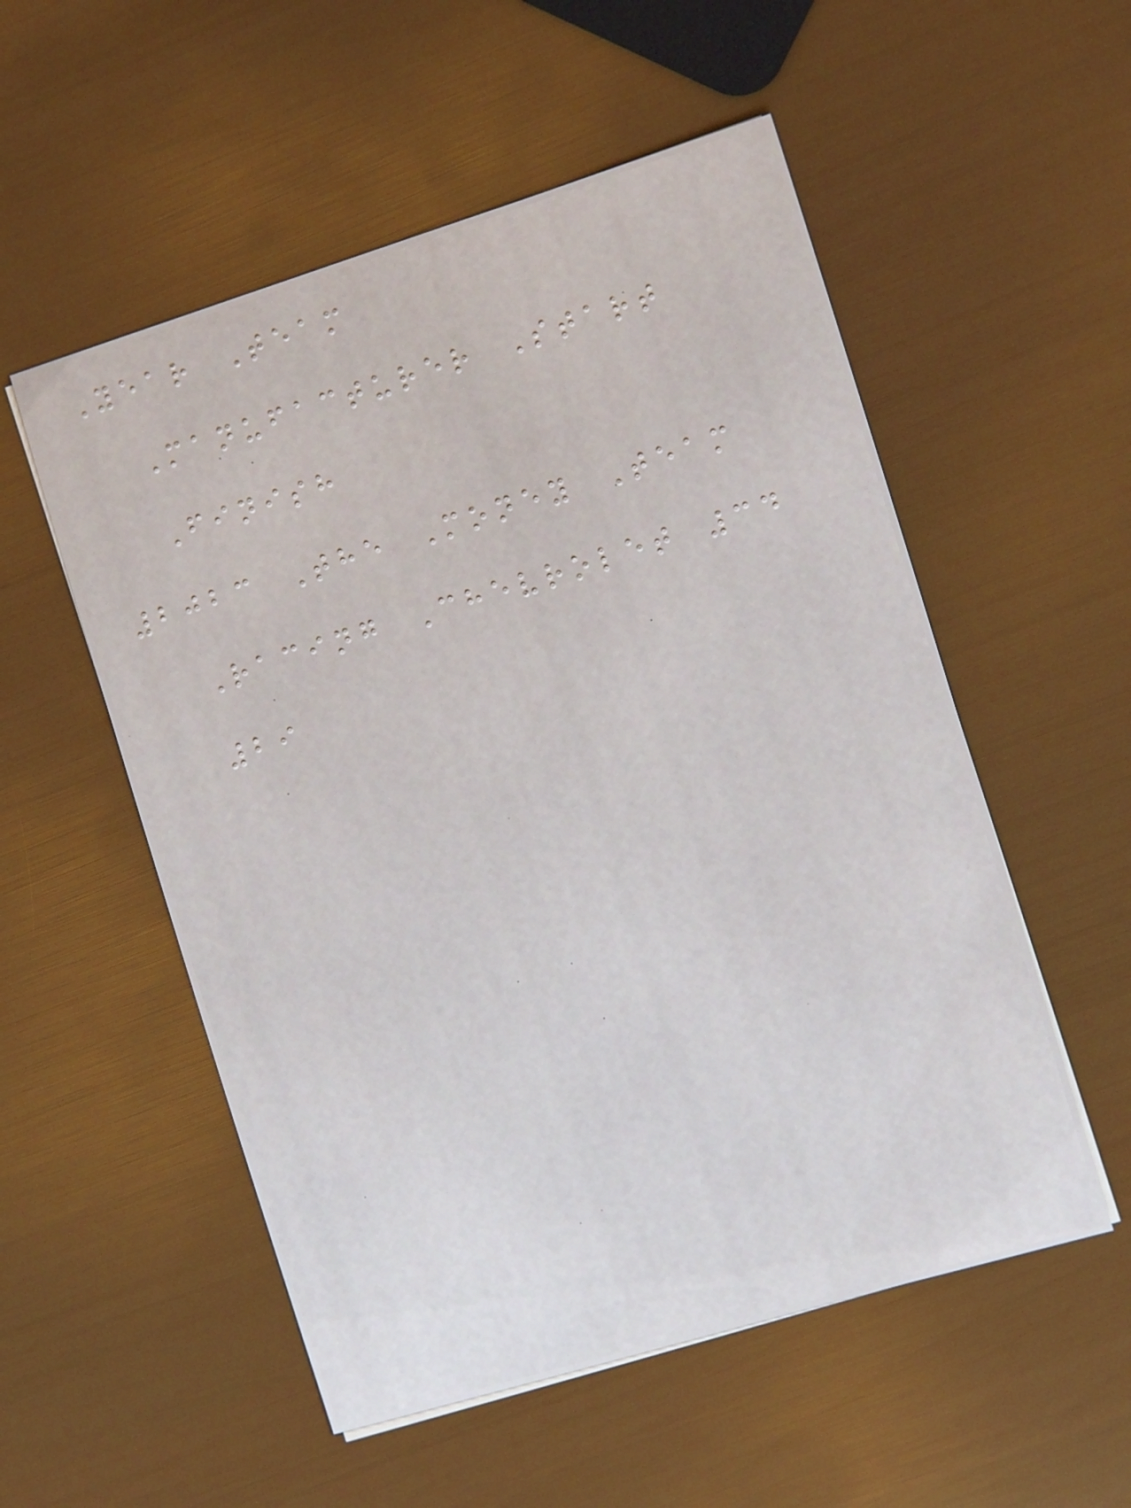Year Team
Manufacturer Start
Finish
2023 The Money Team
Racing Chevrolet 34
29
